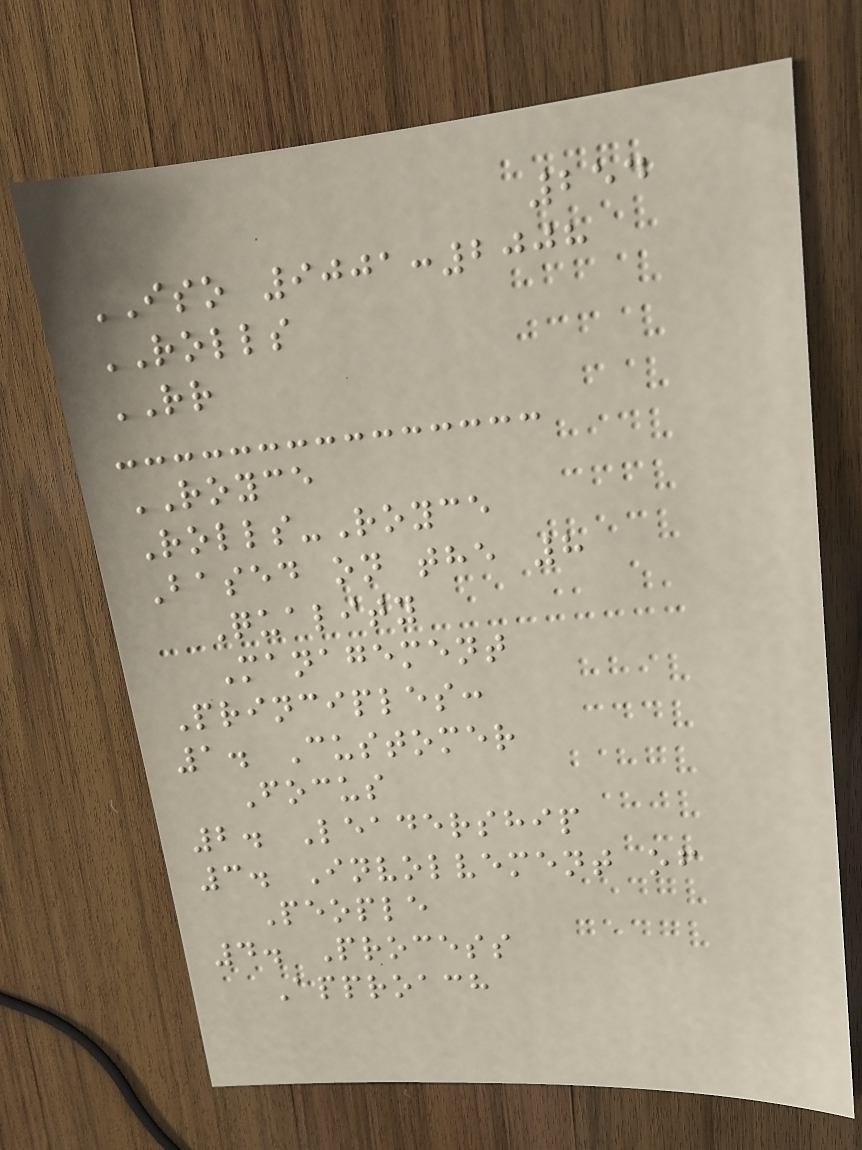254
ISO 9001:2008
ROLLS
RR
ROYCE
Rolls-Royce
Based on the 8
Quality
Management
Principles:
1. Customer
Focus
2. Leadership
3. Involvement of
People
4. Process
Approach
